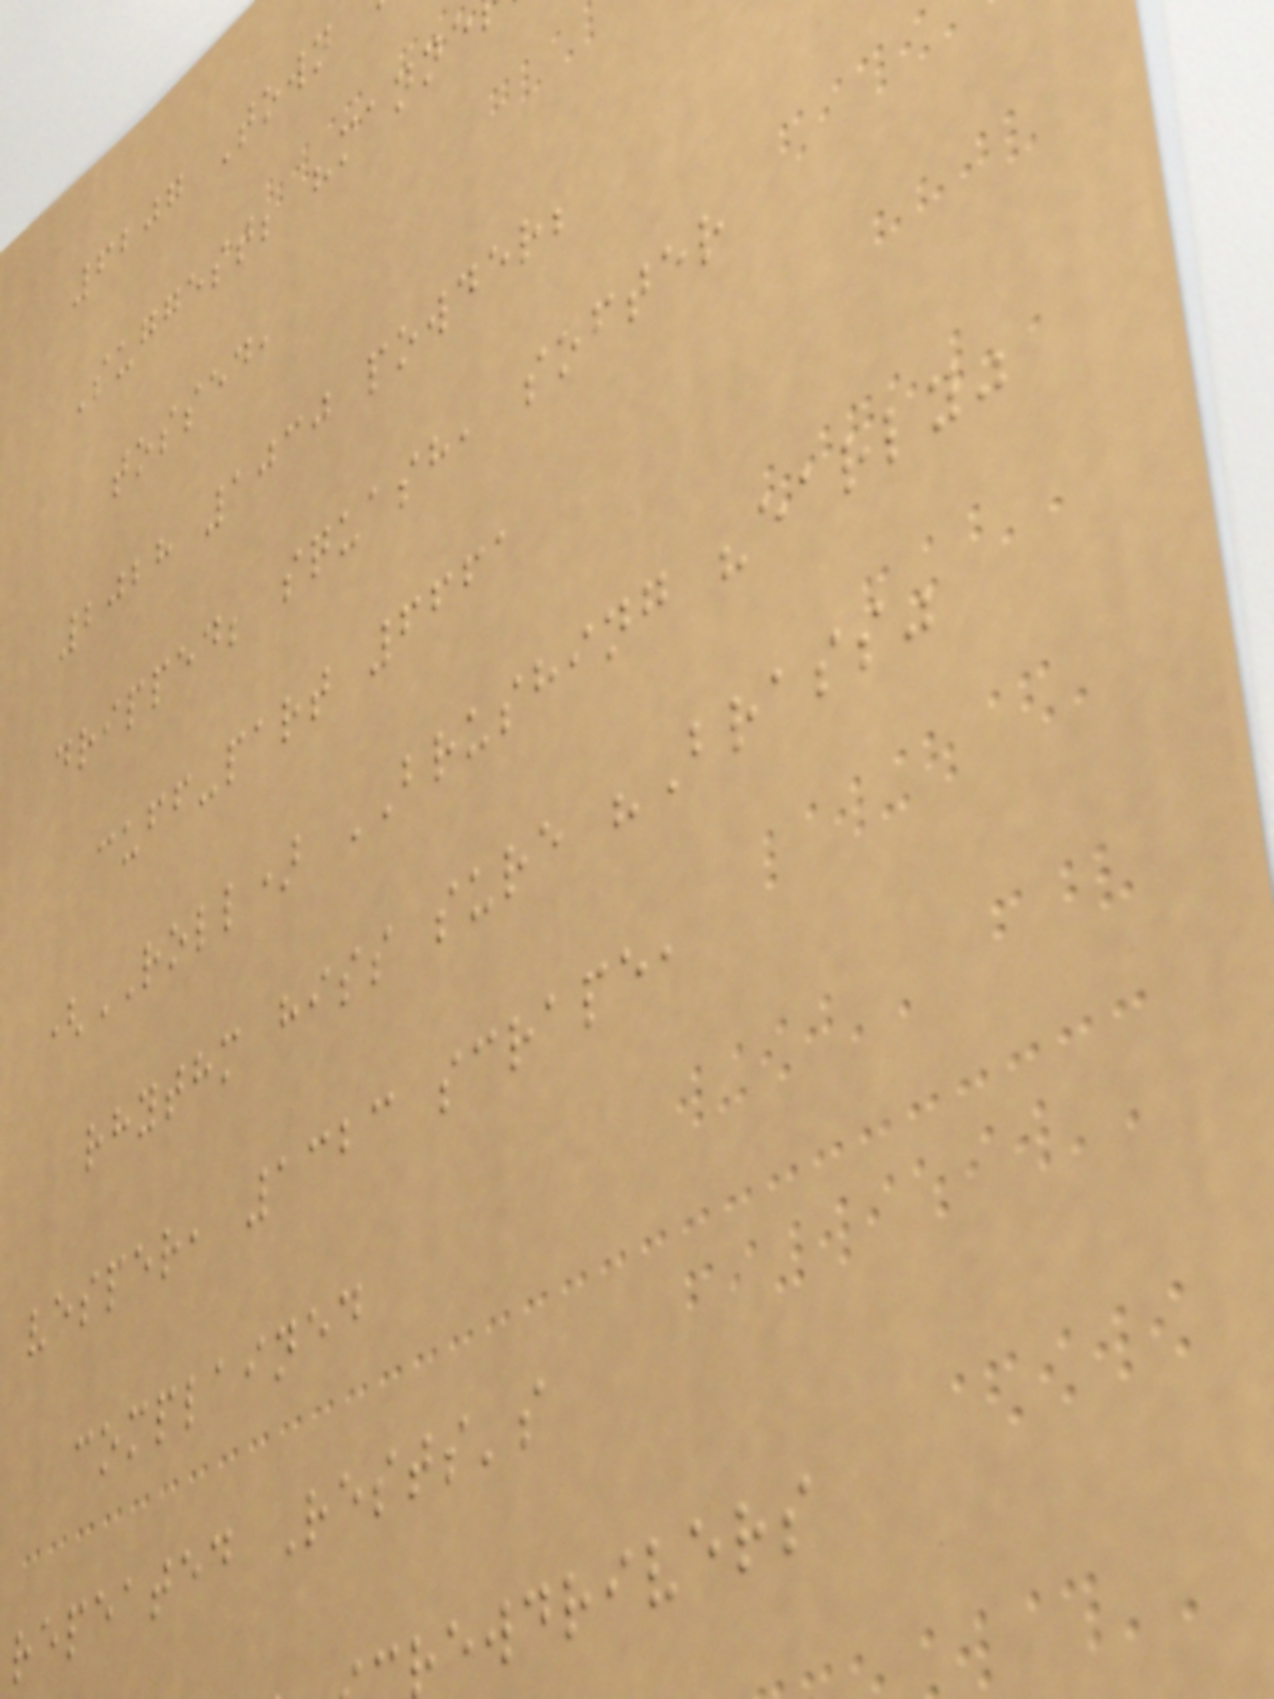6207 Town
Suggest; "manne
tossed,
2028 1030 powder;
dripped; squash, softer
cuff-part 6661
(ROLL) BRUSHING "early"
rhythm hiss sure "Brass"
vesper, 1323 scrape,
complained
repeated Rests's
rewdrivers
